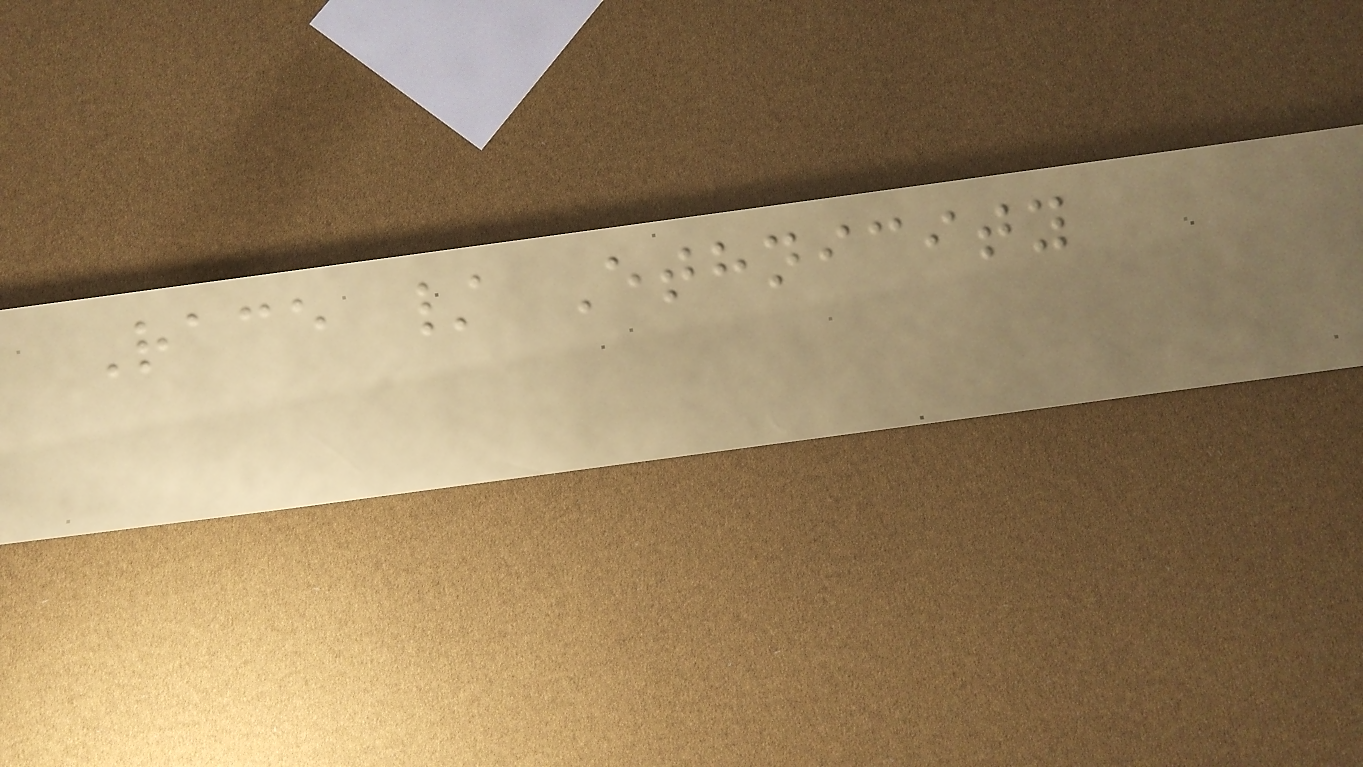Race / Ethnicity
